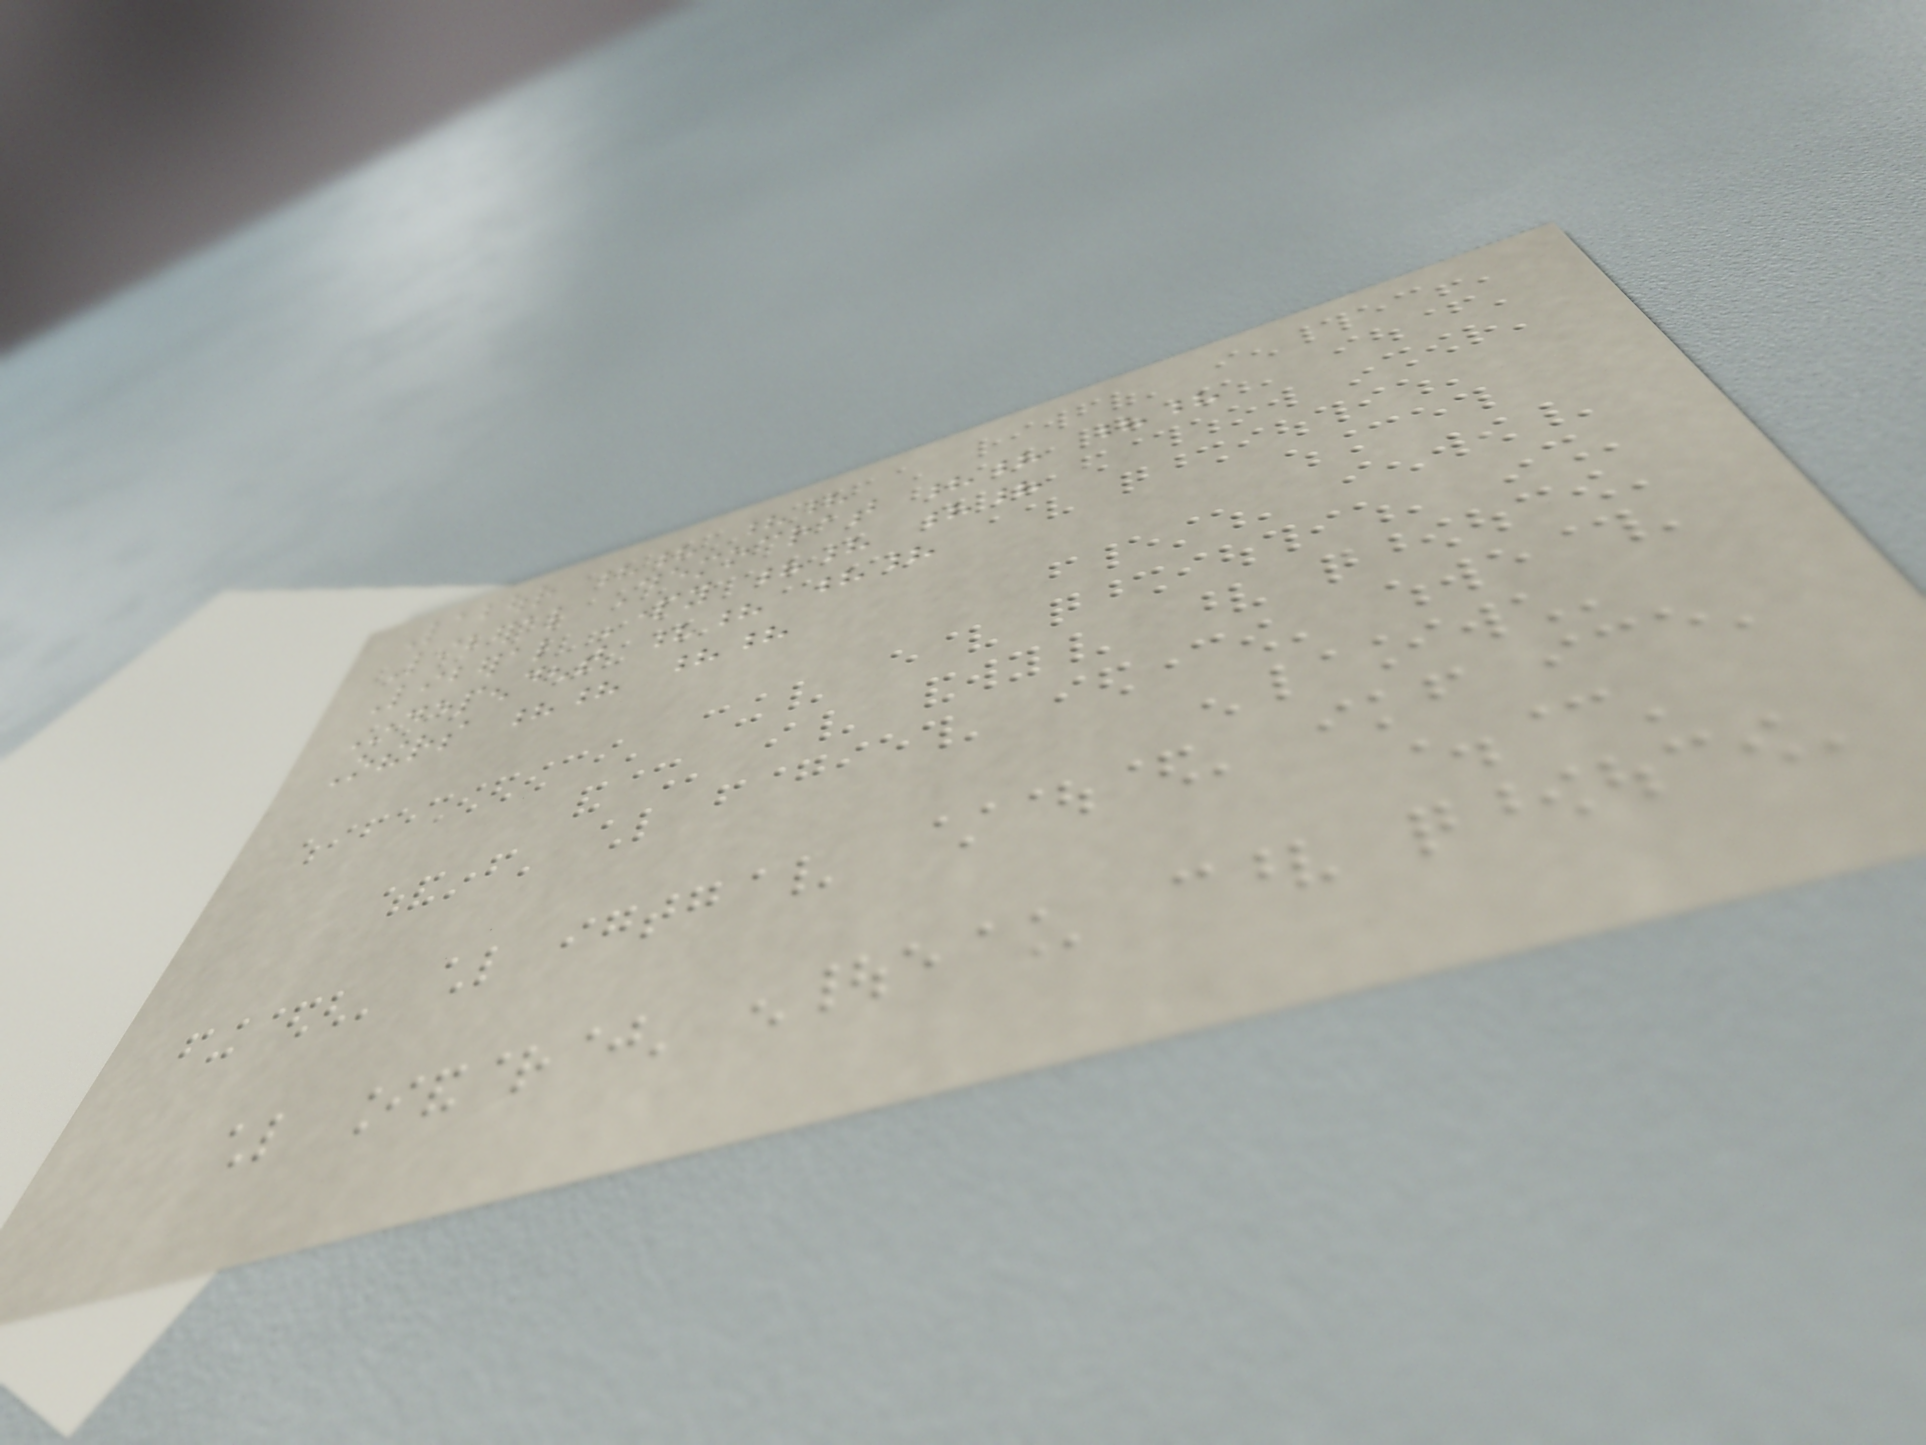Labour ?? ??
Liberal Democrat ?? ??
Liberal Party ?? ??
Independent ?? ??
Others ?? ??
